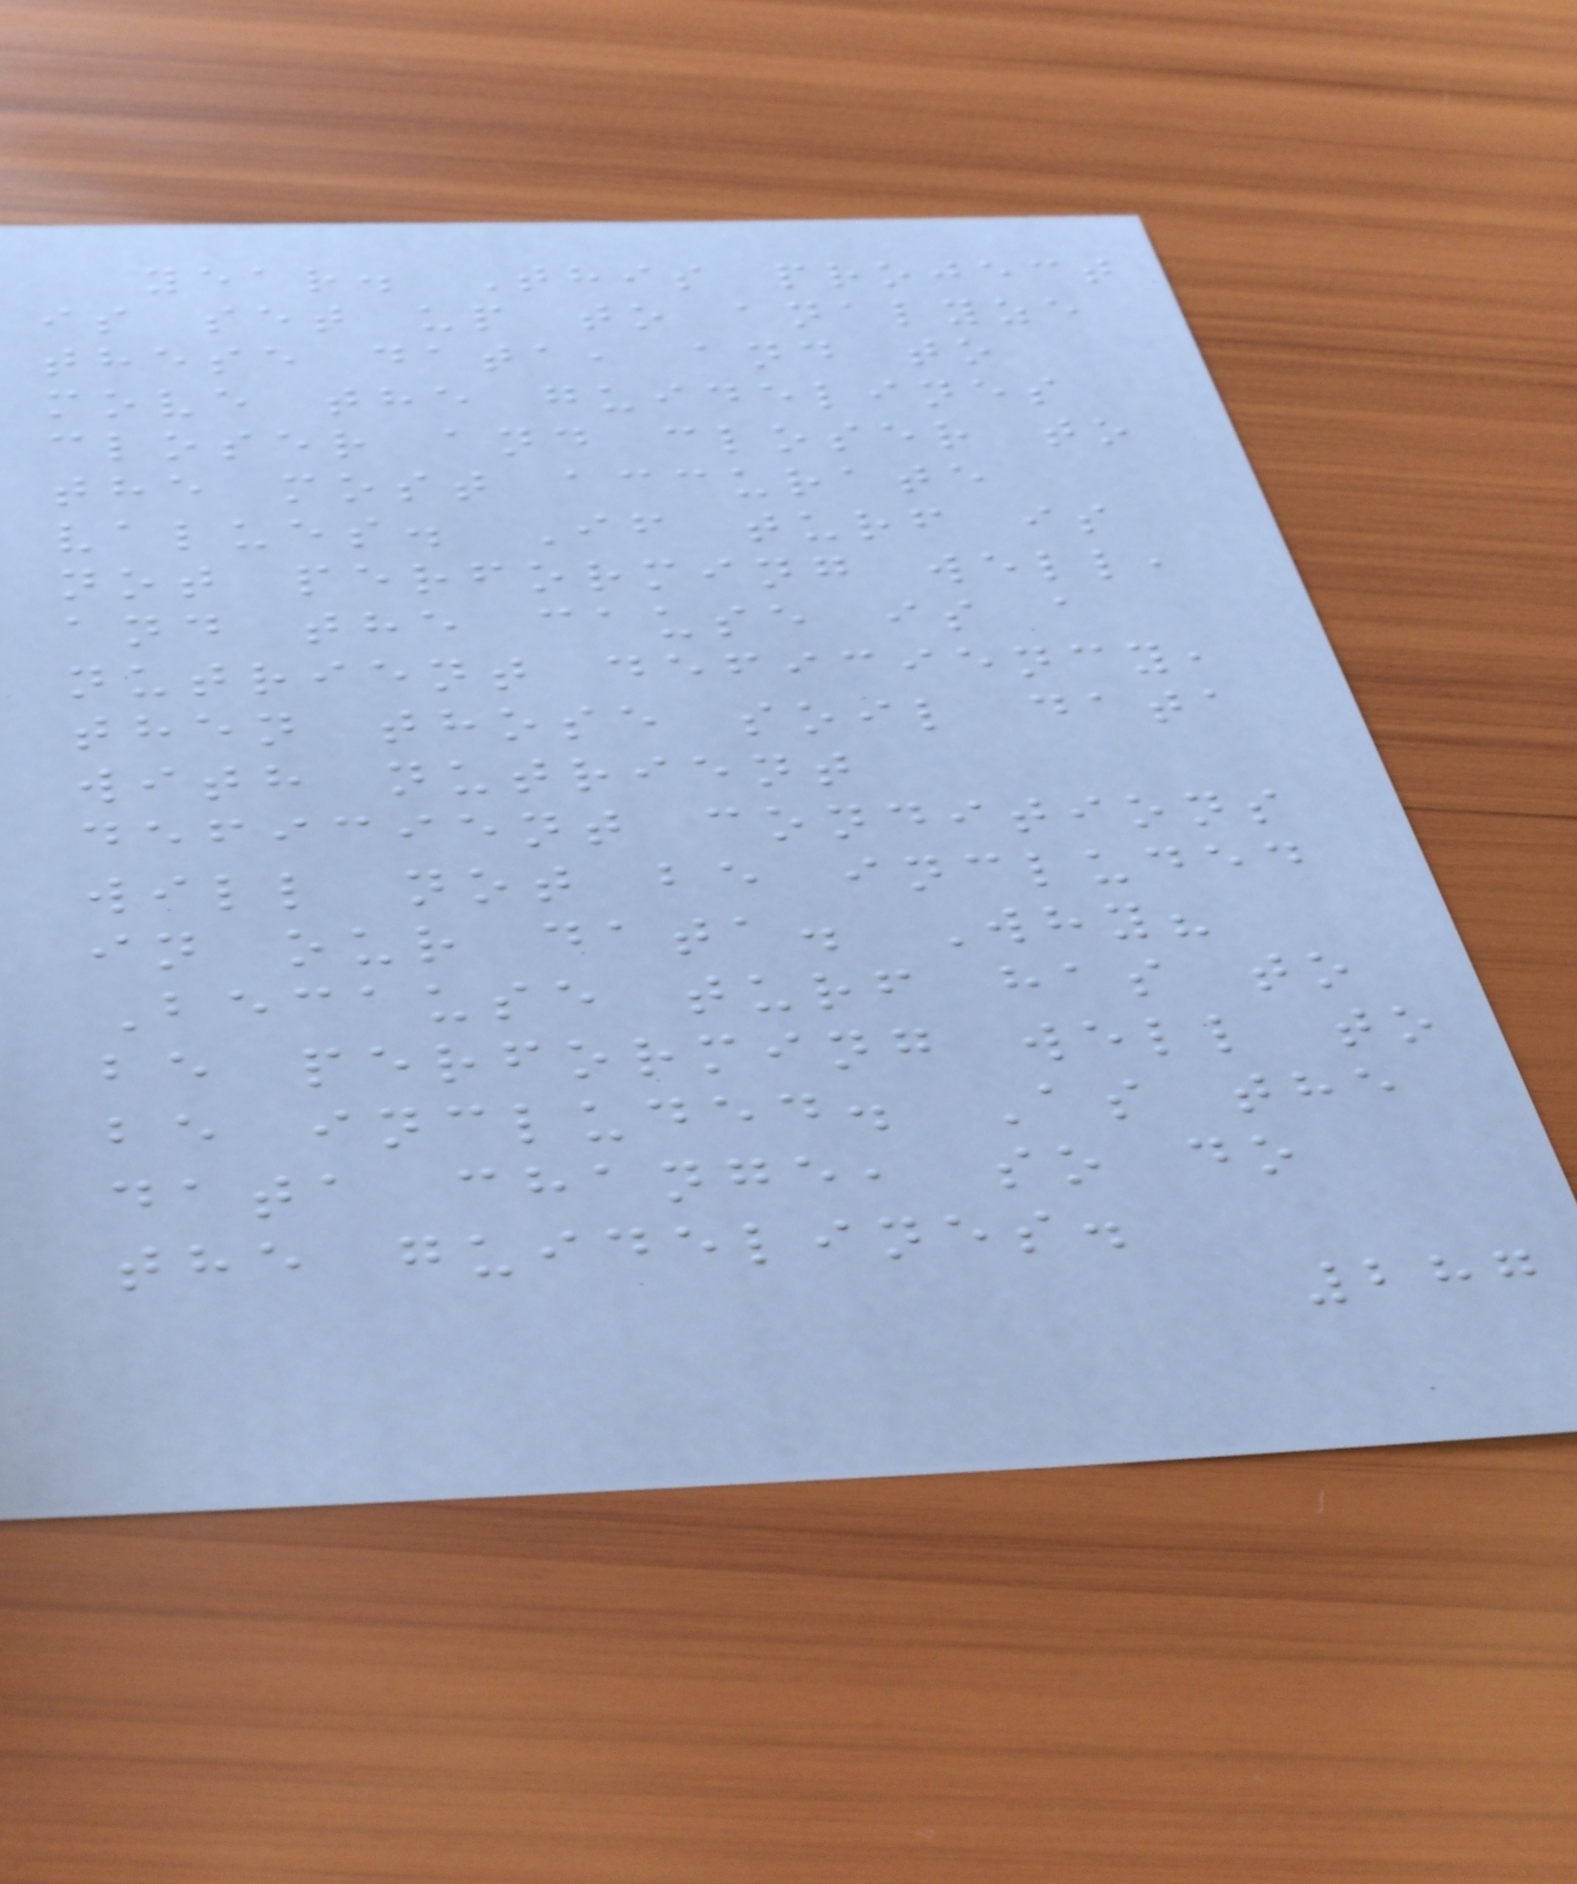year. This project
is set up to analyze
these data, and to
move the guidelines
closer and closer to
the most accurate
values. If turf is
not performing well,
and the cause is a
nutrient deficiency,
then those soil data
with nutrient
deficient conditions
will not be included
in our data. Why?
Because turf has to
be performing well to
be included. As the
data change, so do
the guidelines.
287
